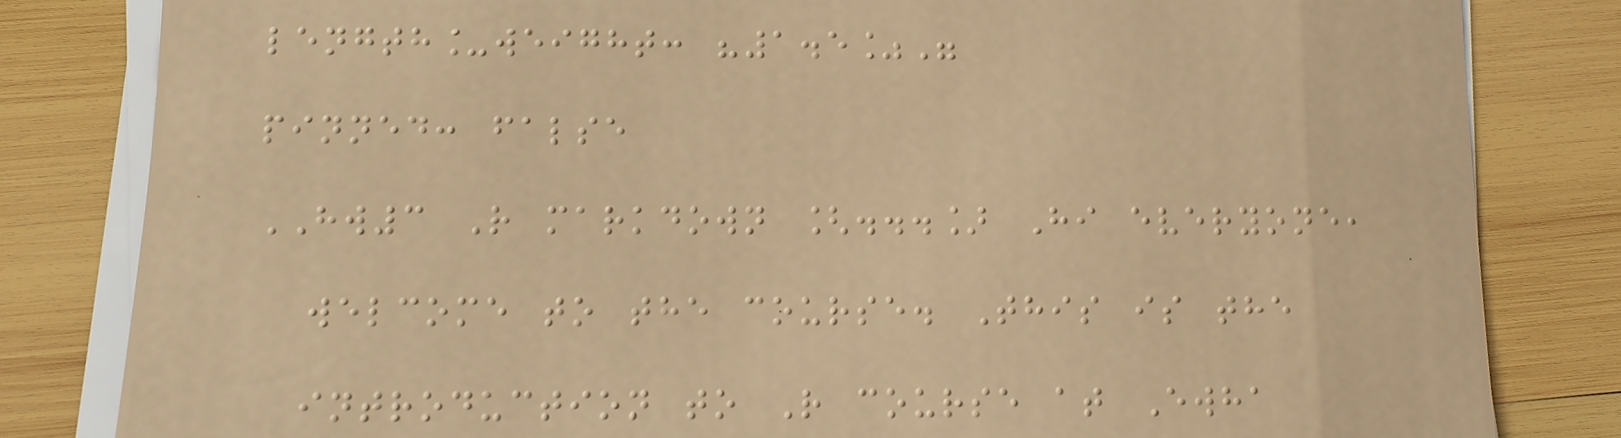length_weight: "1.5%"
pinned: false
HW3 R markdown [...] Hi everyone,
welcome to the course. This is the
introduction to R course at Ewha
